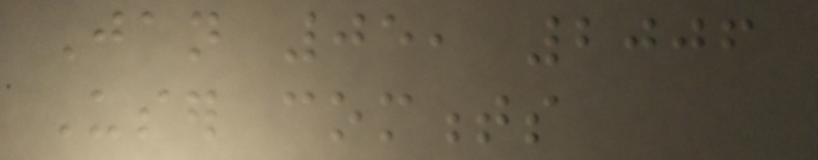Jan 05, 2006
User comments
